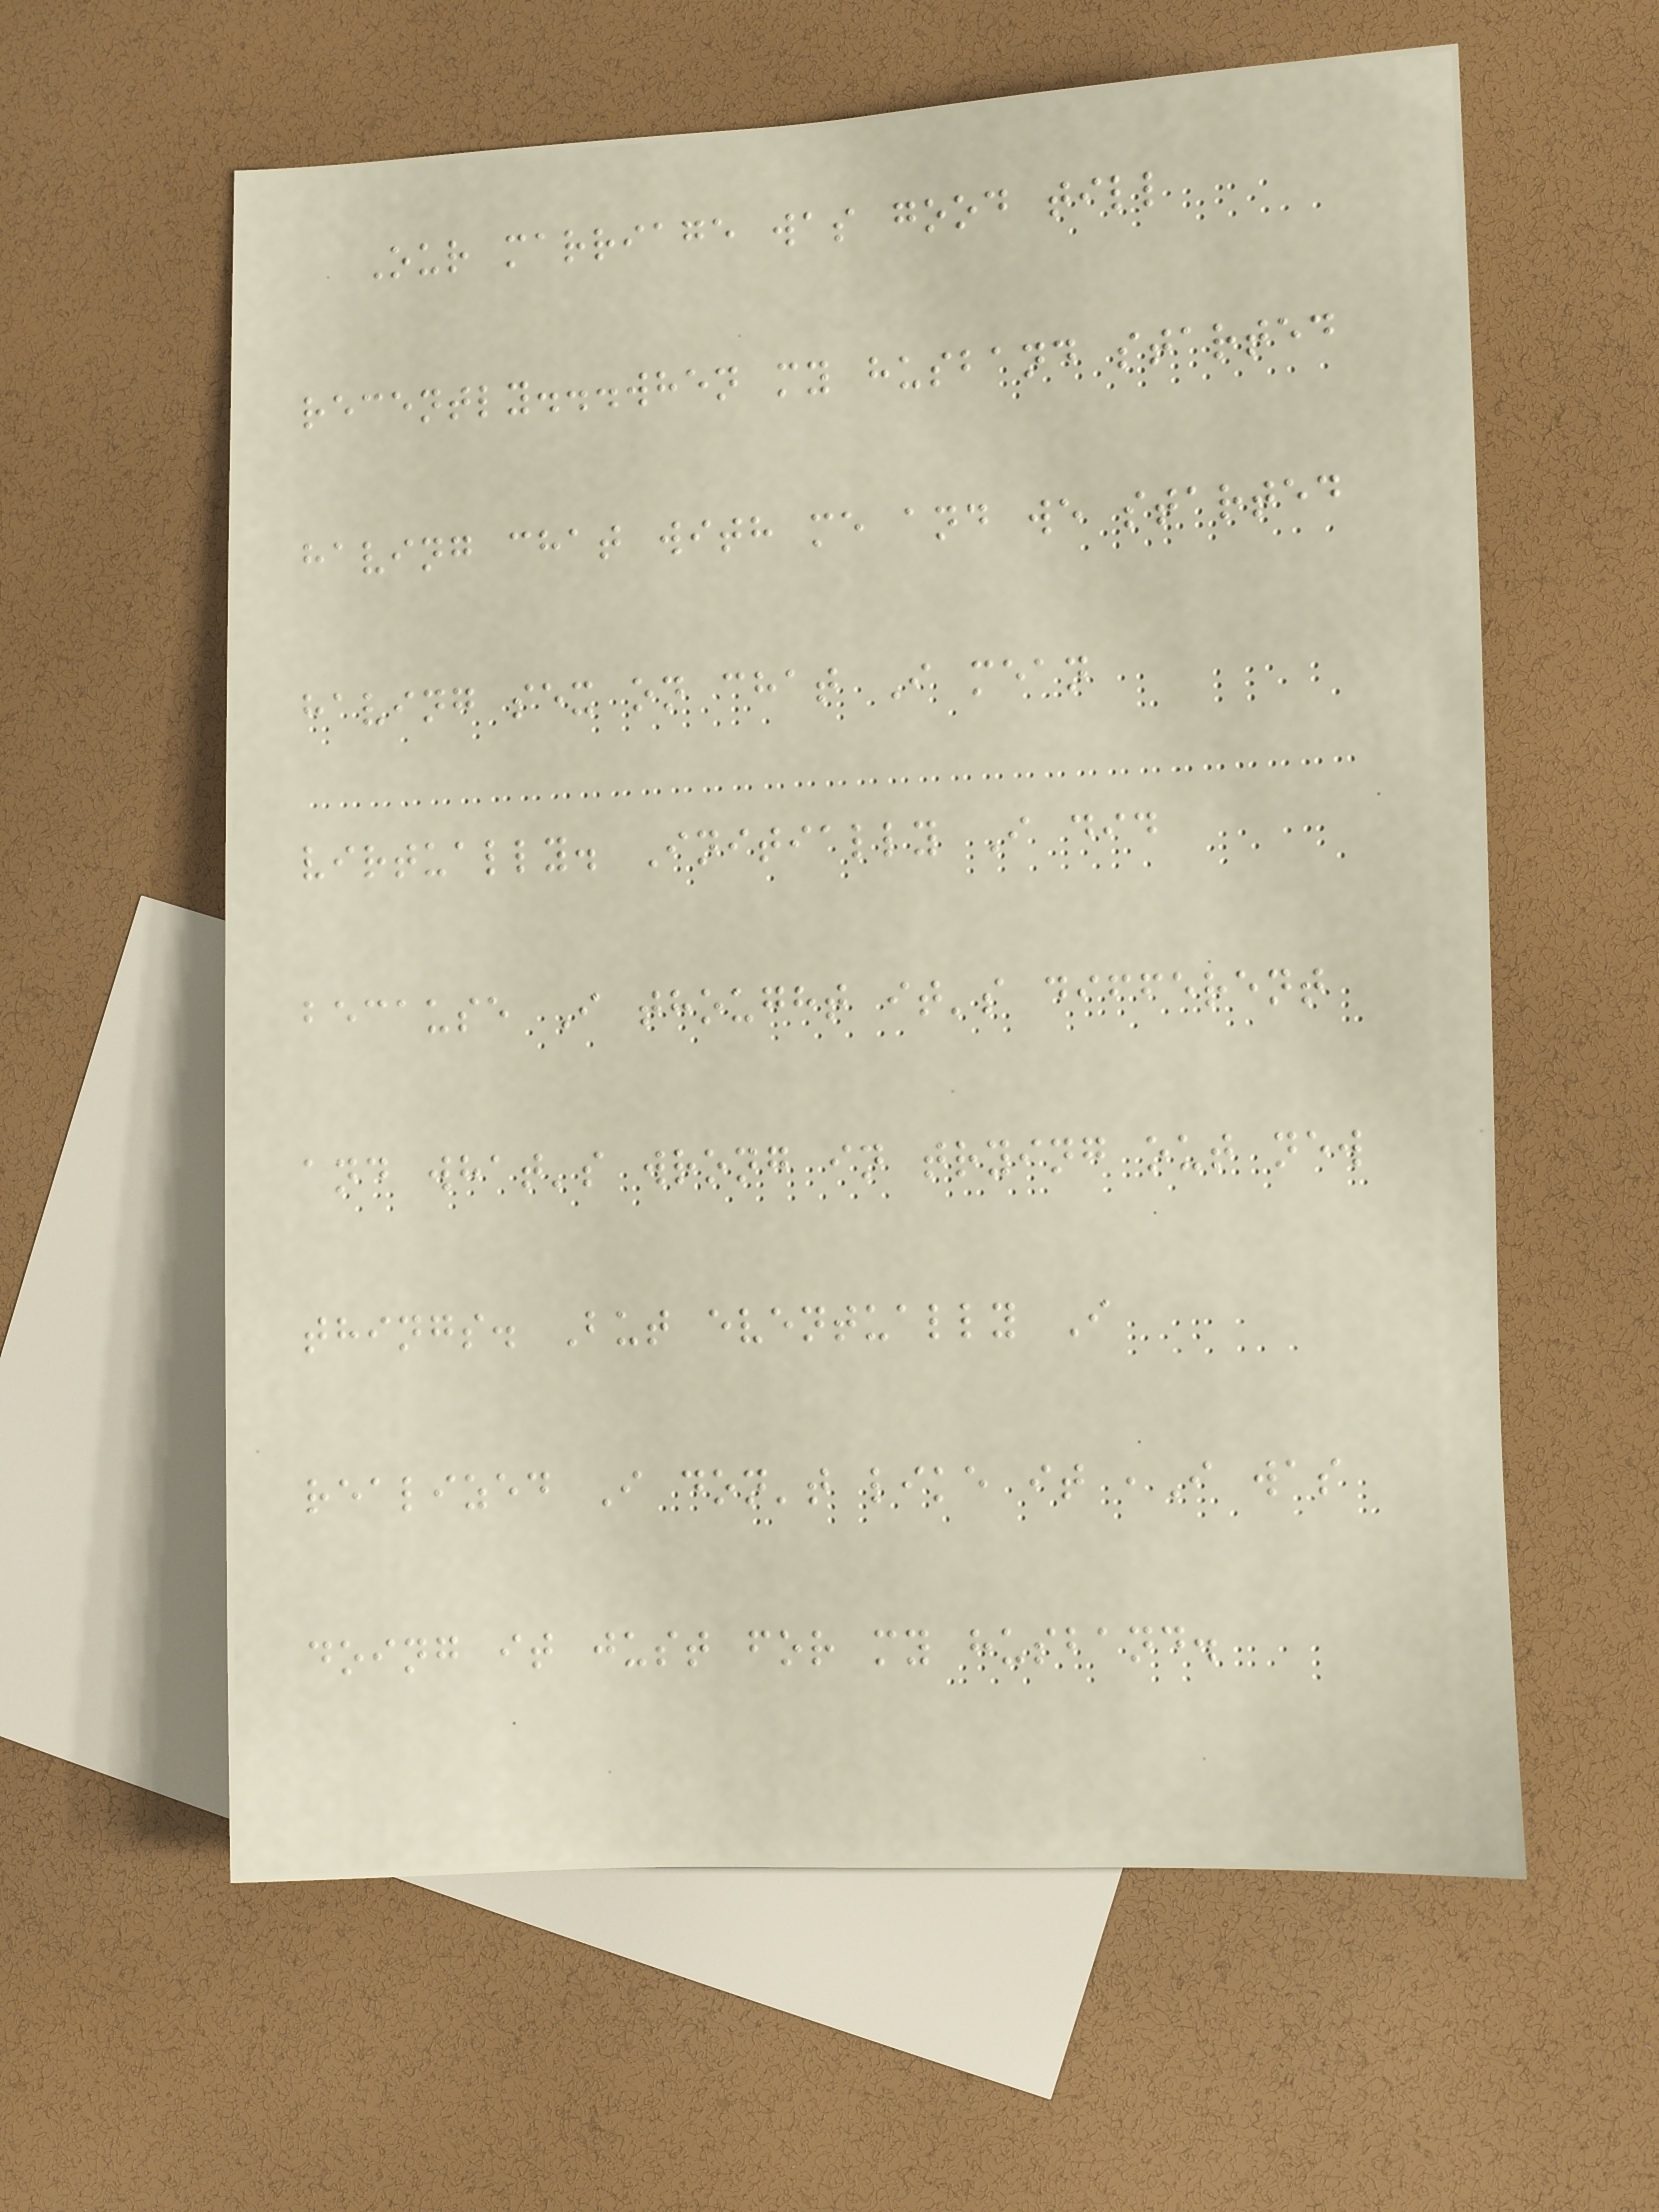Our marriage was good till
recently...when my husband started
having chat with me and we started
having sex on chat I mean
virtually. Initially I did
because I thought it's different
and what's wrong in trying out new
things. But eventually I
realized I don't like it ,I was
doing it just for my husband.
